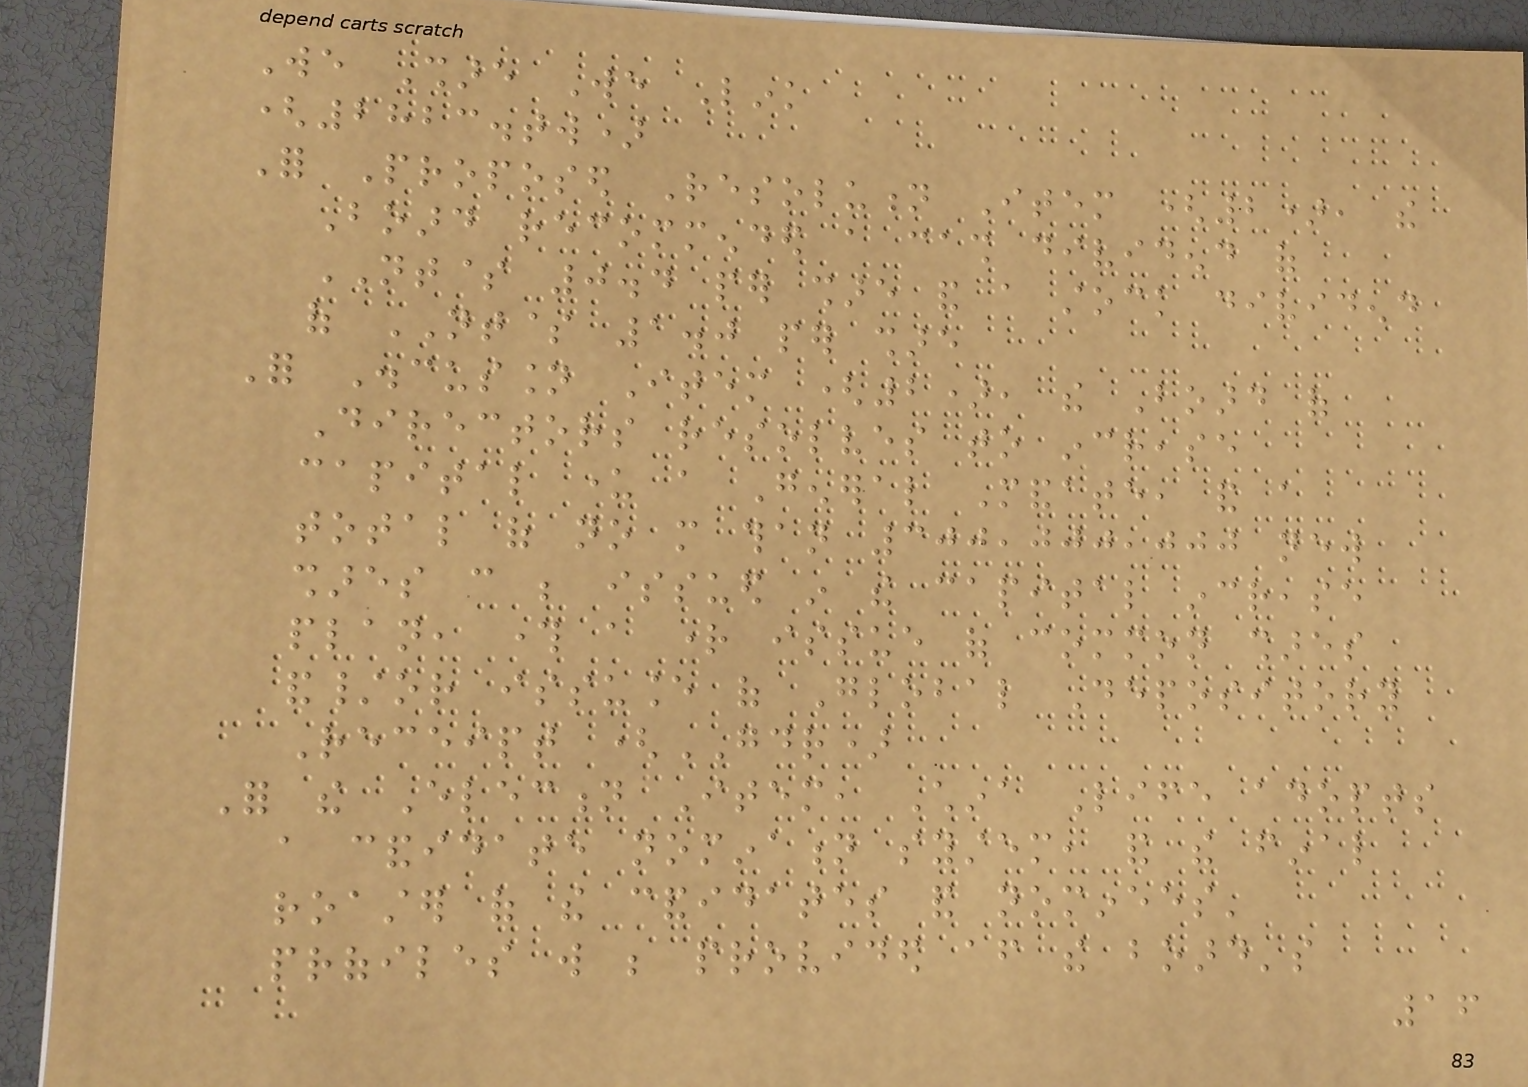We Share We Link
(2823.tw)
For Proposed Resolution Item (2), the
Board recommended a cash dividend of
NT$ 0.4 per share and a stock dividend
of NT$ 1.0 per share
For Discussion Item (2), the Board of
Directors resolves to increase
capital under a General Mandate, and a
total of no more than 300,000,000 new
shares can be issued in the capital increase
plan, through a right issue of common shares
and/or issuance of Global Depository
Receipt (GDR)
For the Election Item, China Life adopts
a candidate nomination system, and the final
roaster of the candidates and nominees'
profiles will be provided after the board's
16
